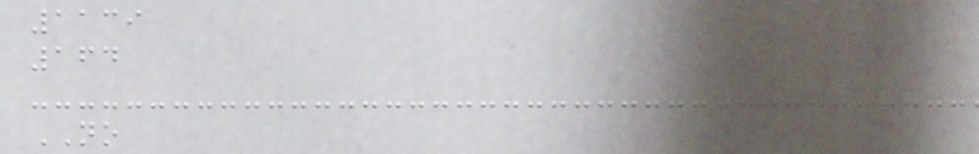1139
164
NO
